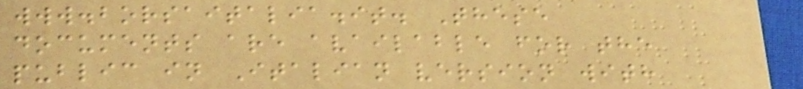www.borsaitalia.it. These
documents are available for the
public in Italian version with
